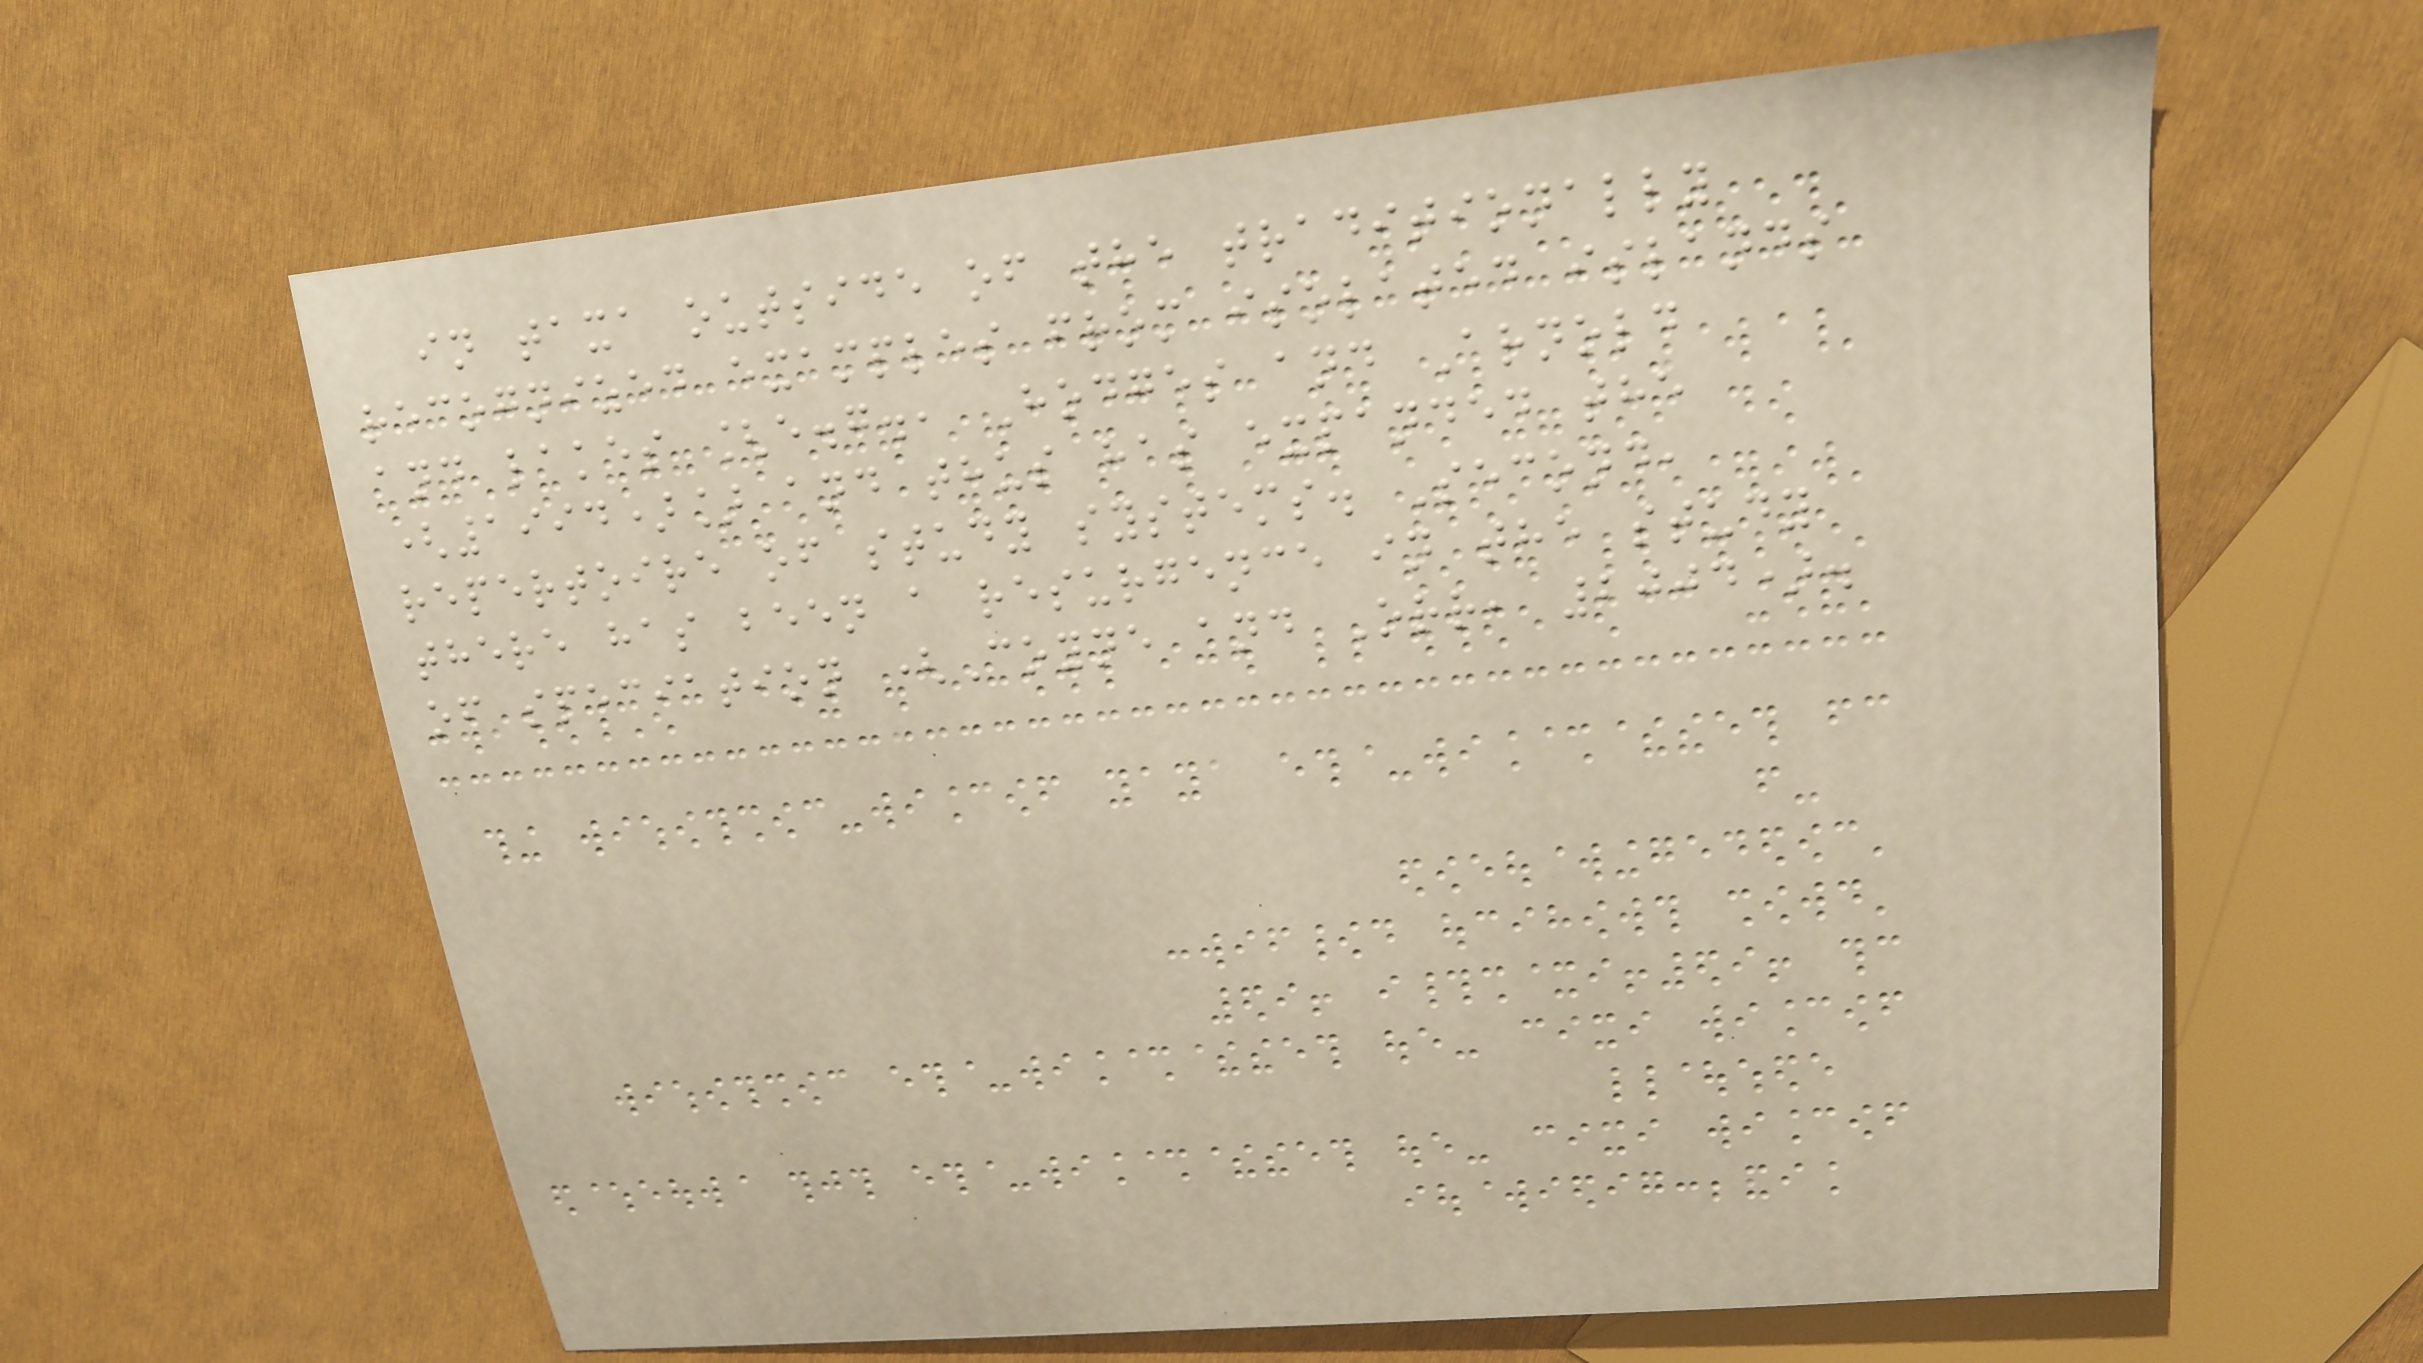in taxa outside of the traditionally
recognized examples from isolated islands
and lakes [e.g., Hodges and Arnold
(1994)] and thus has expanded the
repertoire of study systems. Second,
there has been a resurgence in the study
of speciation (Coyne and Orr, 2004).
